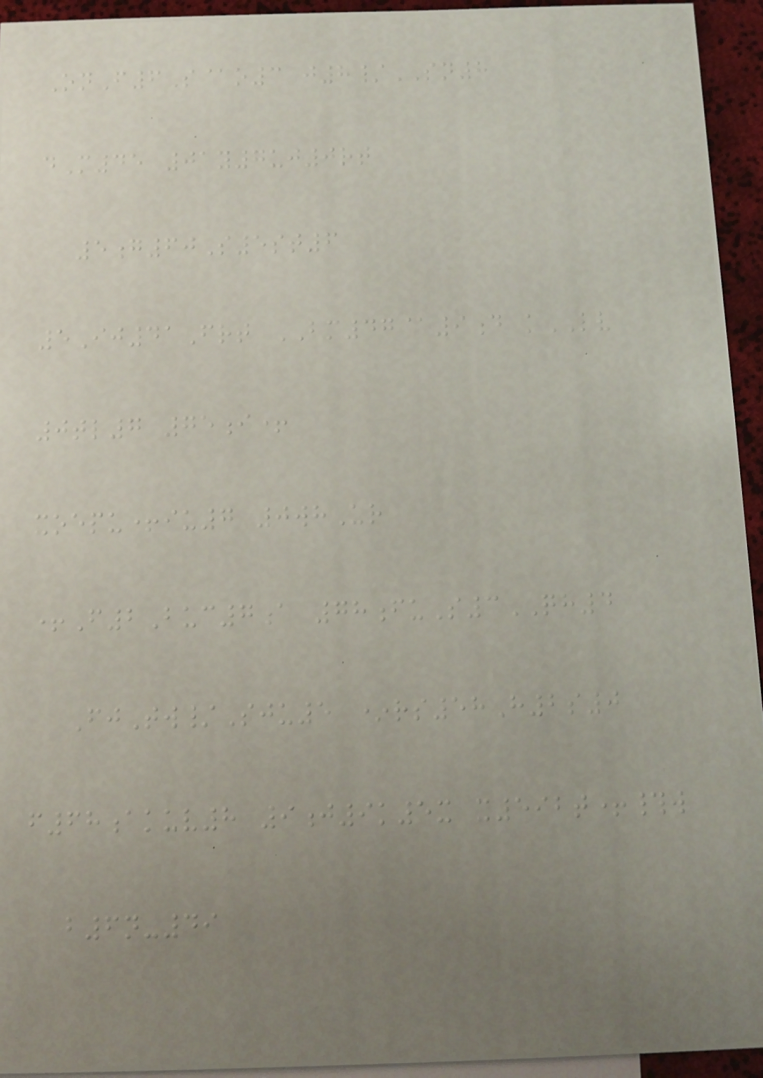OnF6S@o3 j8/SN8
dM45 01y7uj0rt
5g60S5st6
5Ij41Frt BM47@9d kLV
0tl7 75i+
xoepu+iu7 0whUr
+F2Buc7a 78fuS3QH4
FjTw/Sju5 *rs58H2s0
f68akuv8 9j9k5x x592t+#w
b6n-49
